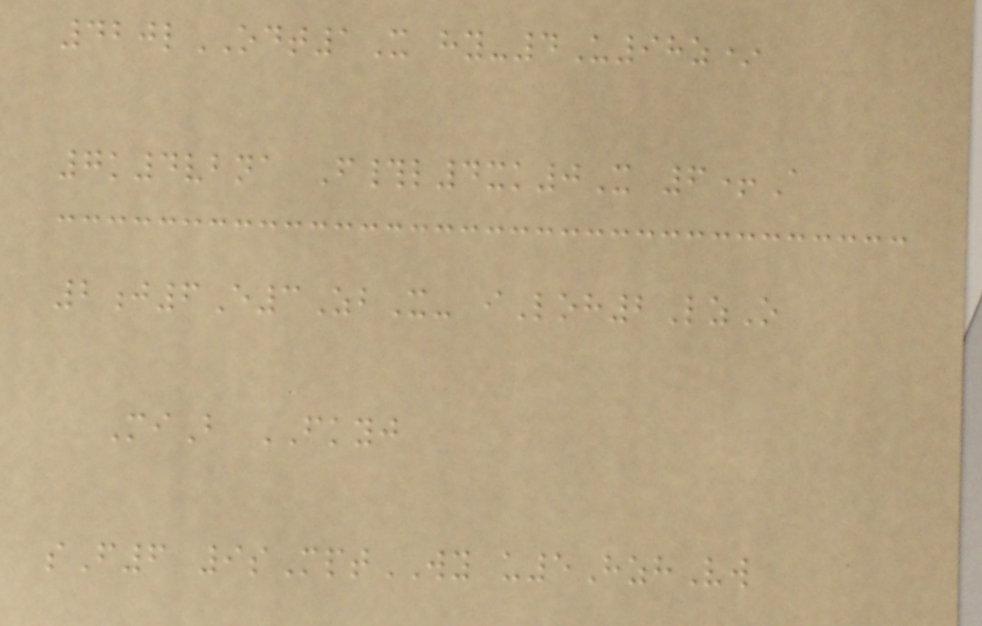420lODT1X hy-4U98z*
7k4vbna F#l4xk0X 6+A
2j6E3ZbX- iLoh2LzO
MiB FKYJ
sF6 9sMptWY u5HzhVw
